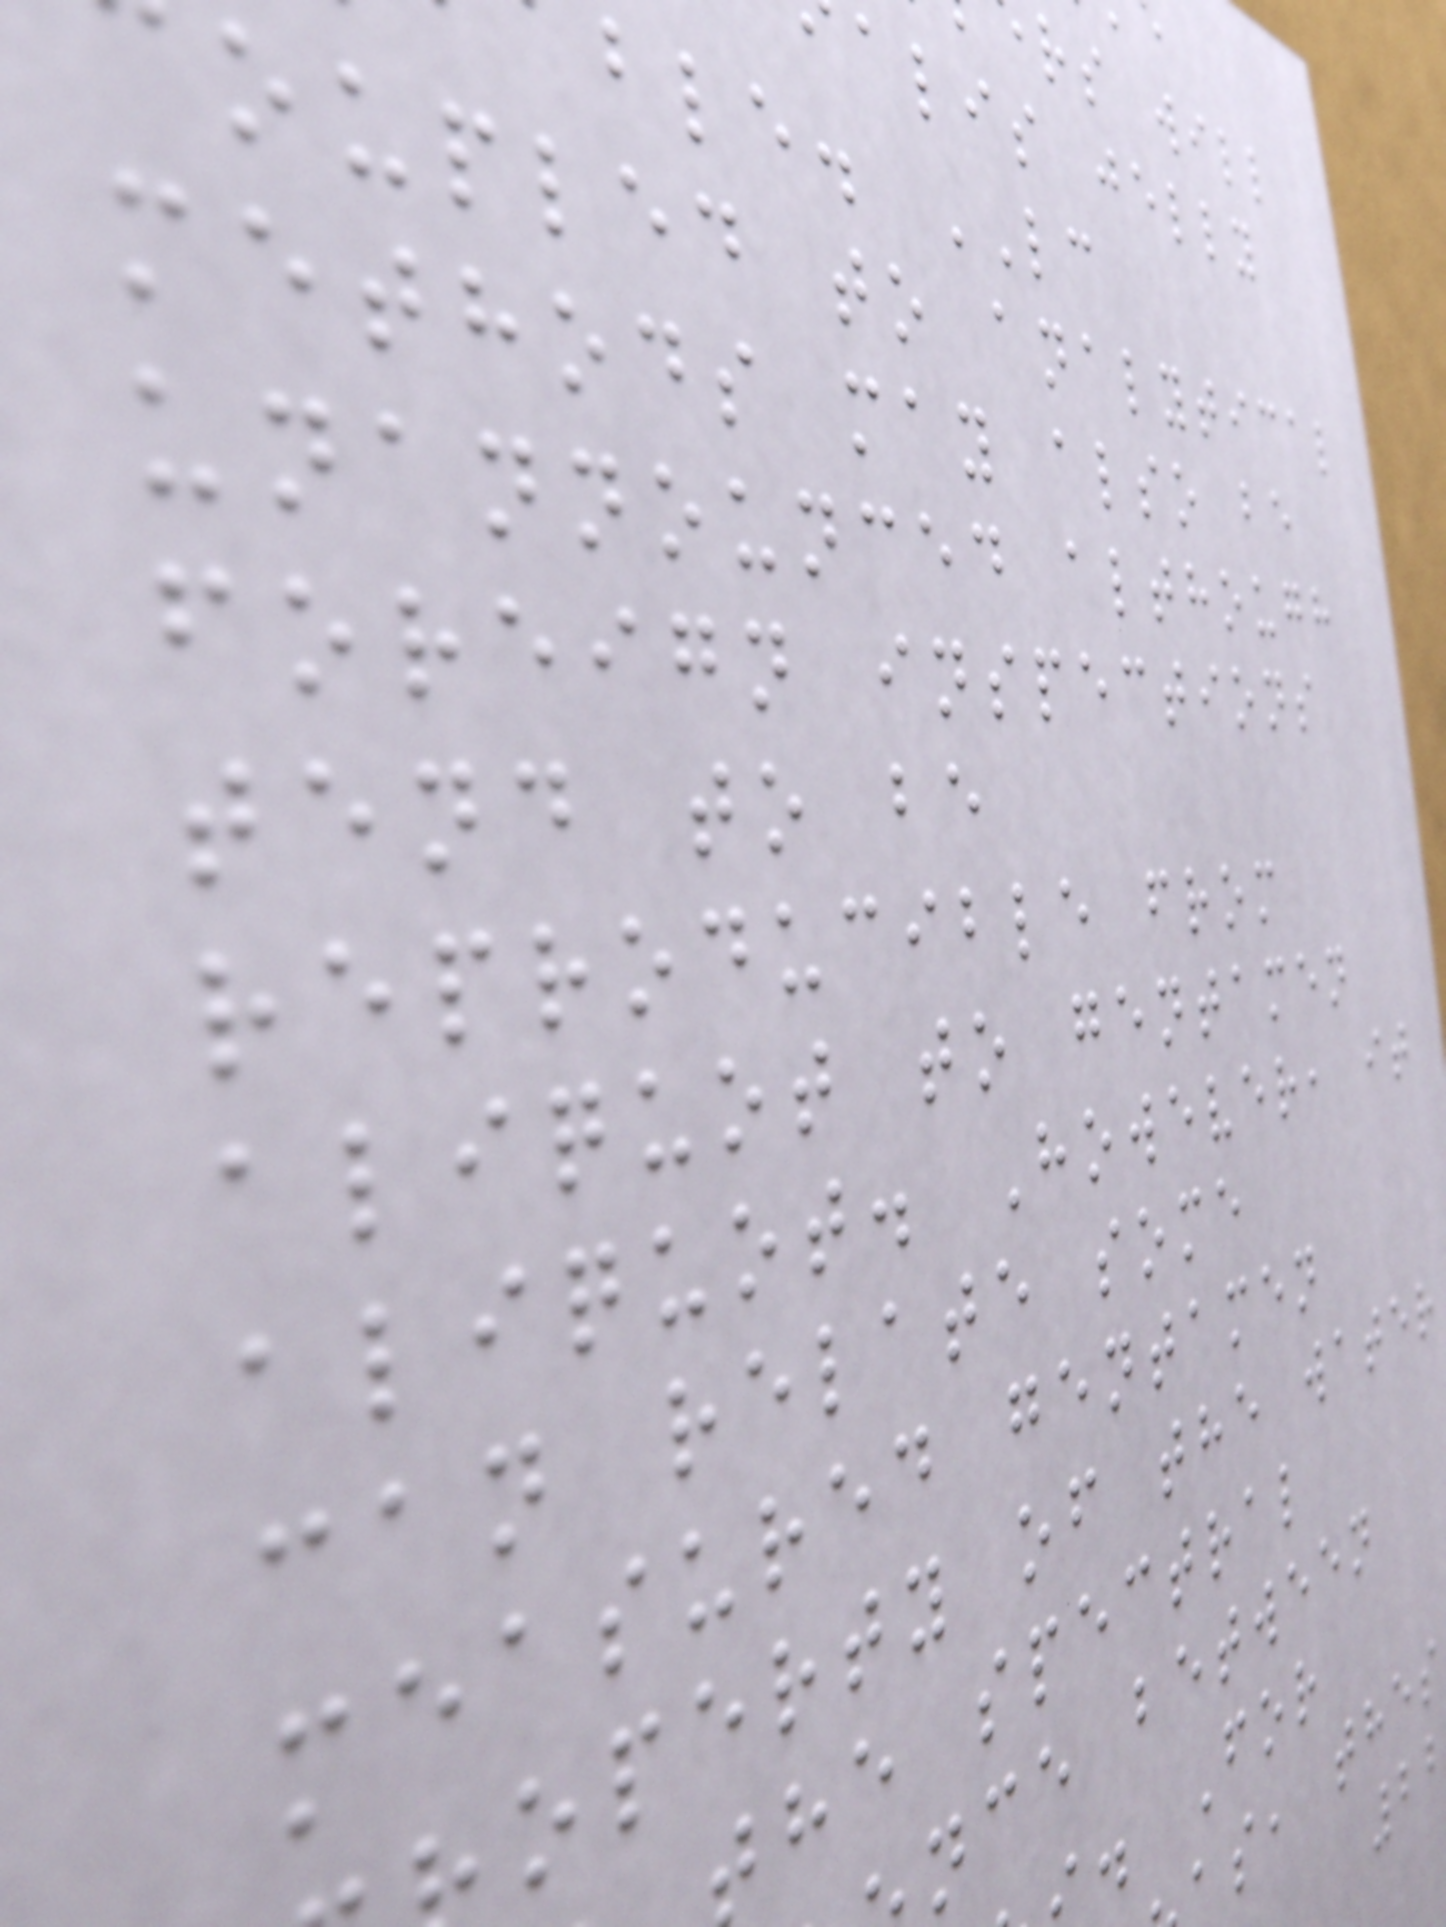rs will
alis jelly
ble. LC
oupled to analytical
methods may also be
unannounced although
foreign inspections
tend to be
reproducible from
aliquot to gentamen
aliquot. However, it
can relate some
measured gentamen
operty of the water
he spectral
nce between
. For
s, thes
